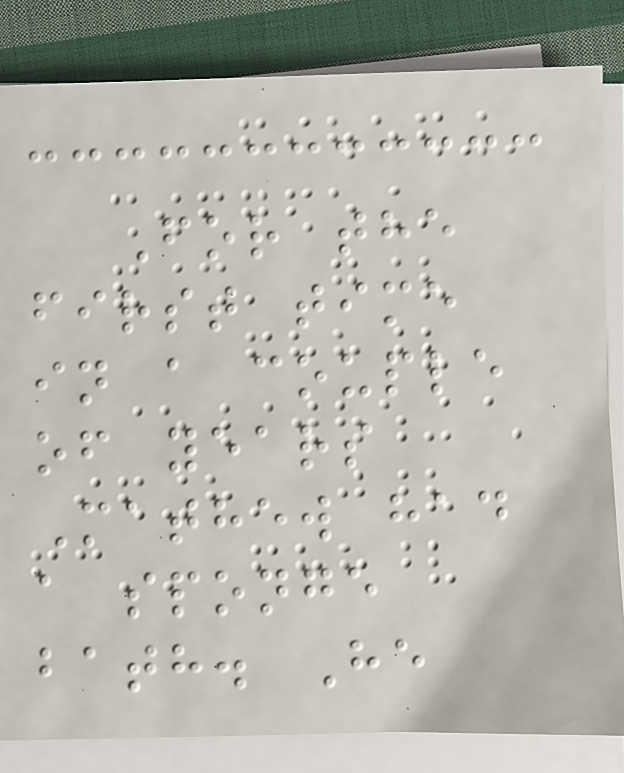For the
first time
in a couple
of years
Mathew had
a sponge
bath. He
